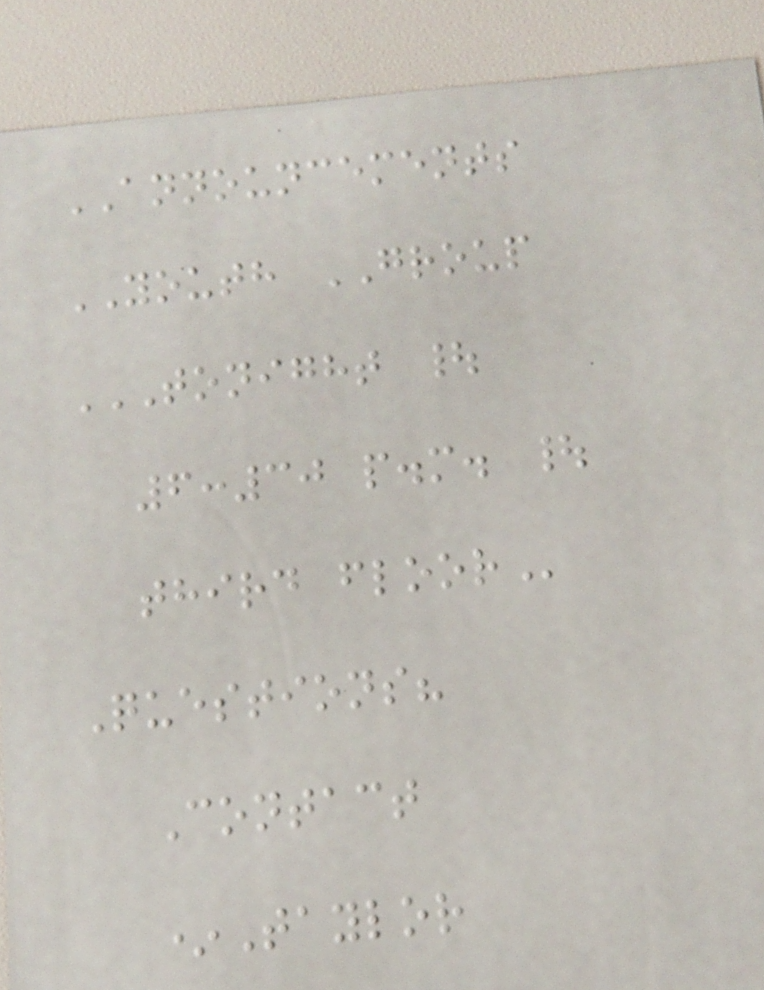ANNOUNCEMENTS
YOUTH GROUP
TONIGHT |
6:30 P.M. |
THIRD FLOOR
Questions?
Contact
*Taylor
